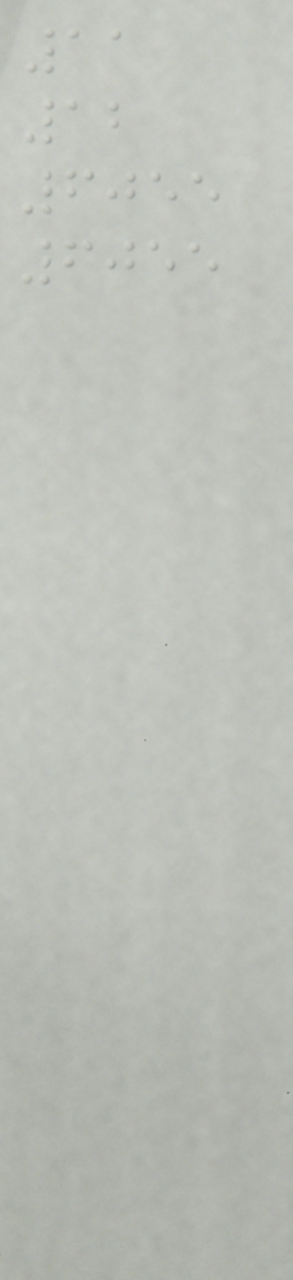11
12
6055
6055
